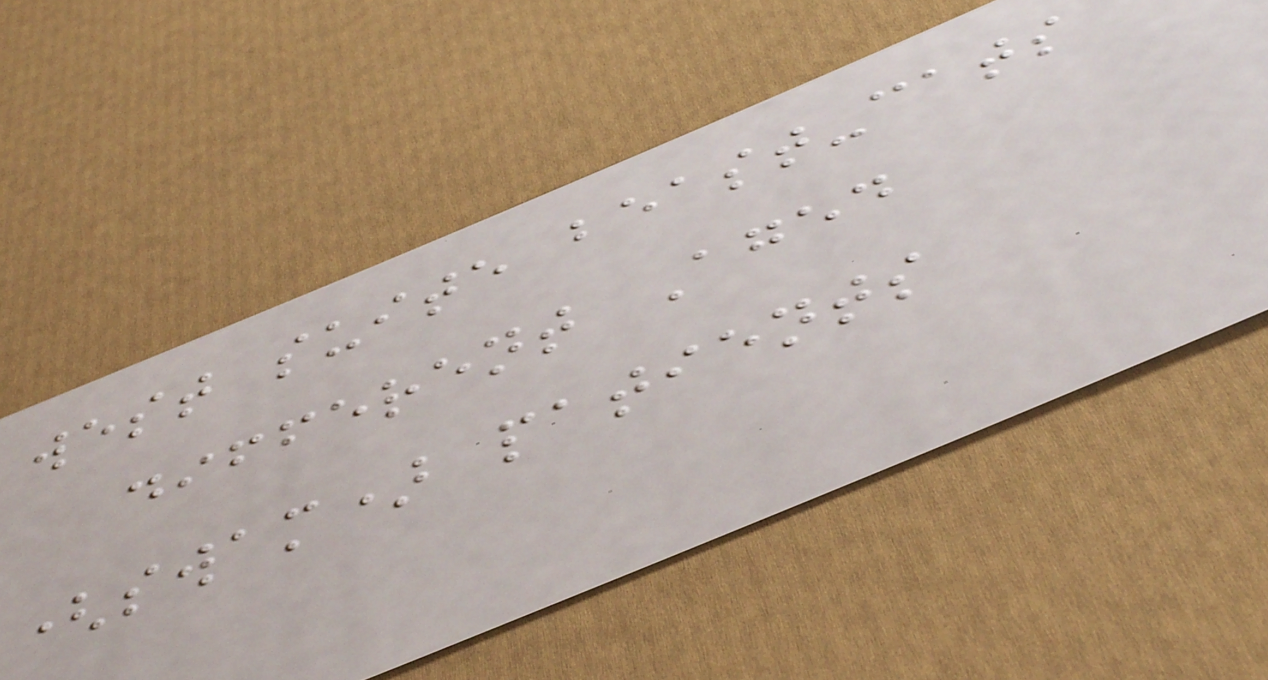west suite beast-cats
different Aged
(swam) patients
